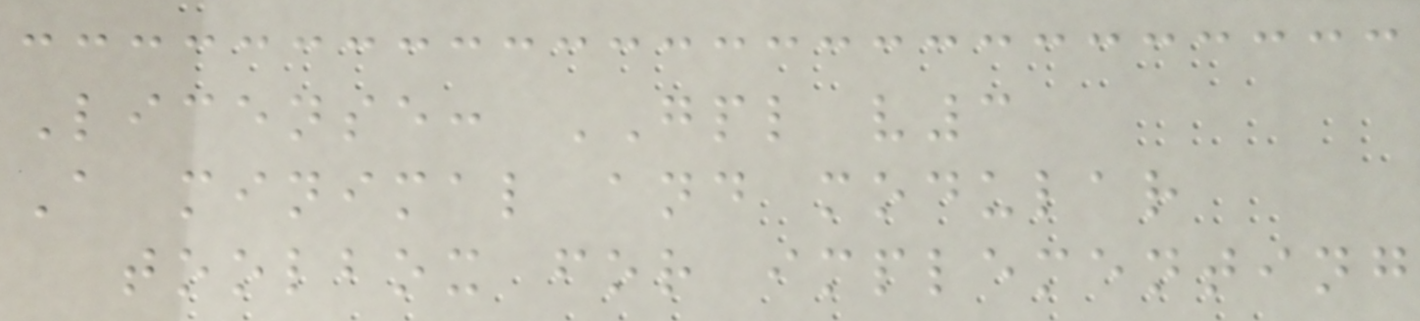License: GPL v3
A minimal and modular
toolbox for implementing
